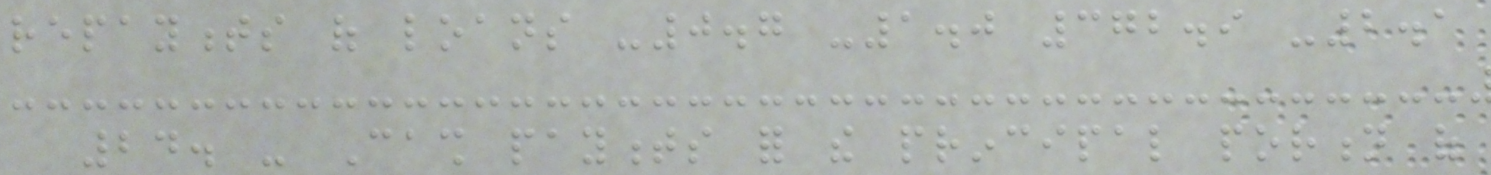repayments of loans -0.7 -1.0 372.9 -2.1
24. - Cash payments for the principal portion of
